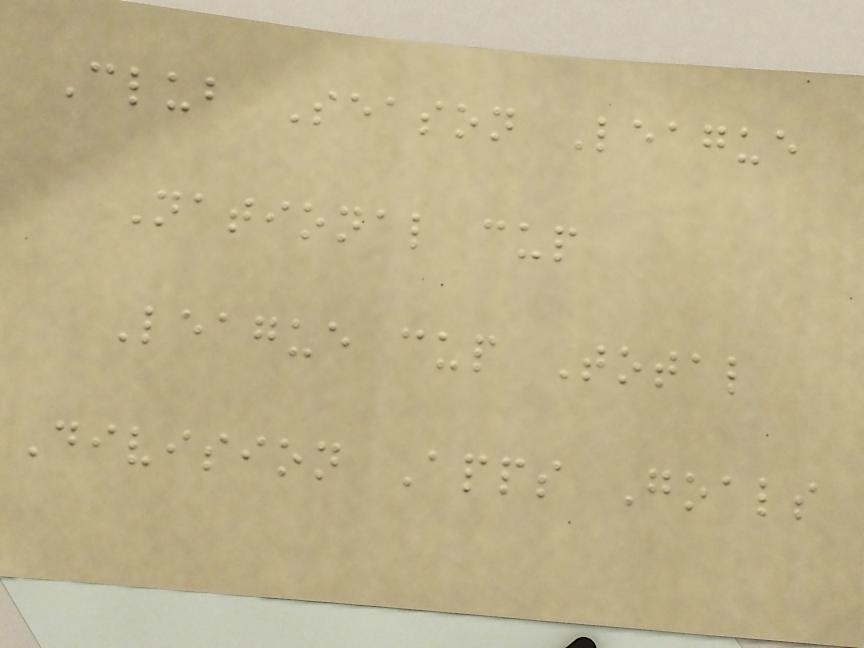Club Season League
National cup
League cup Total
Division Apps Goals
